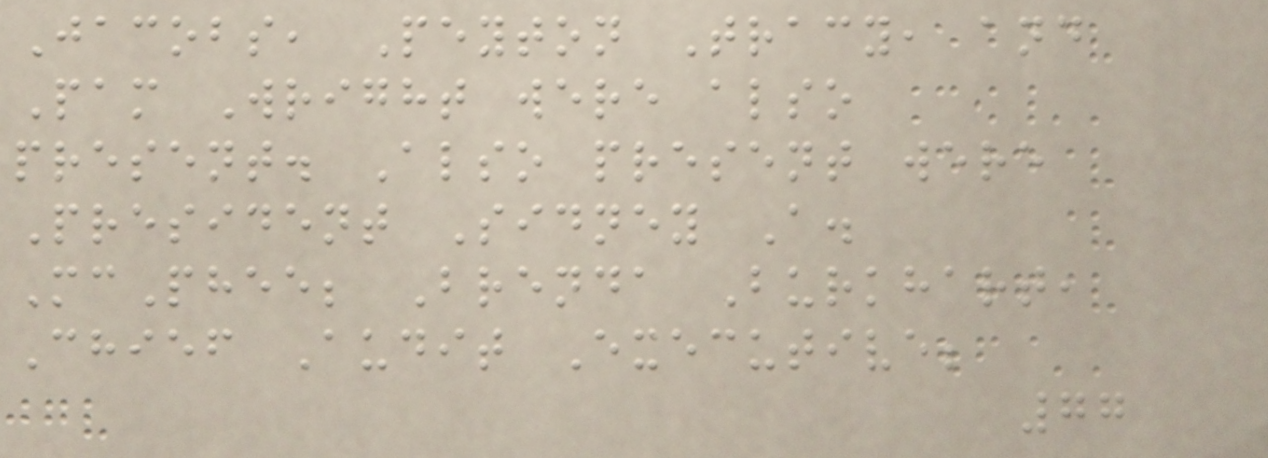Jacobs, Peyton Tracy, and
Pam Wright were also
present. Also present were
President Sidney A.
McPhee; Brenda Burkhart,
Chief Audit Executive;
77
